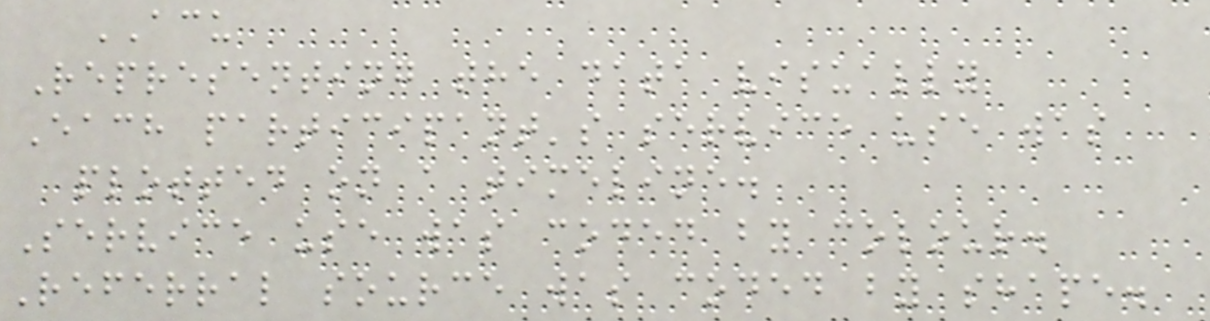ACU
Representing the data visually
Each participant's service use was
plotted on a timeline.
Service use was coded by colour.
Referral source was coded by shape.
